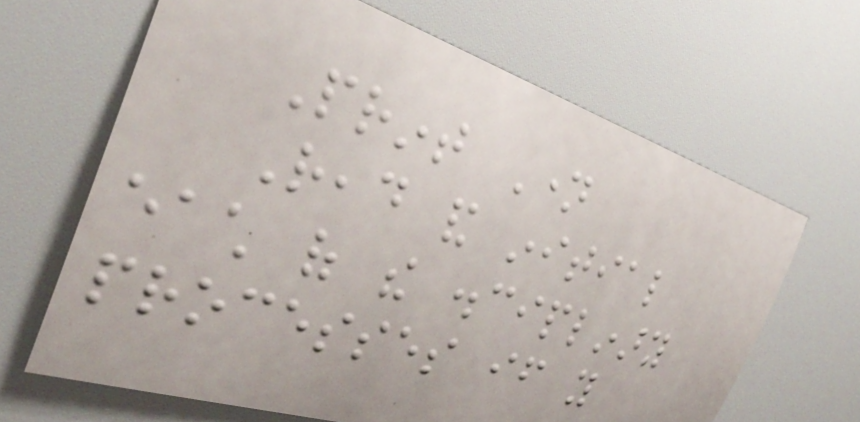Print Name
Read and initial
each of the disciplinary
processes if you
